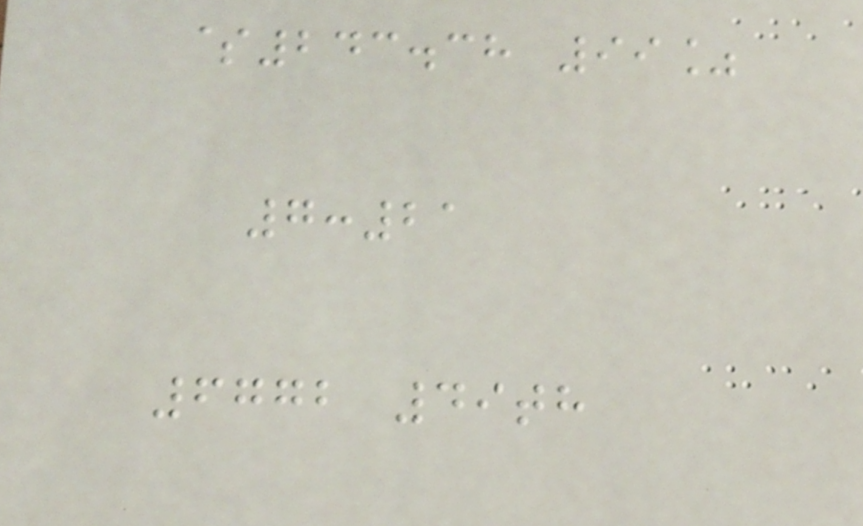$243.38 99%
7:21
6772 49th
